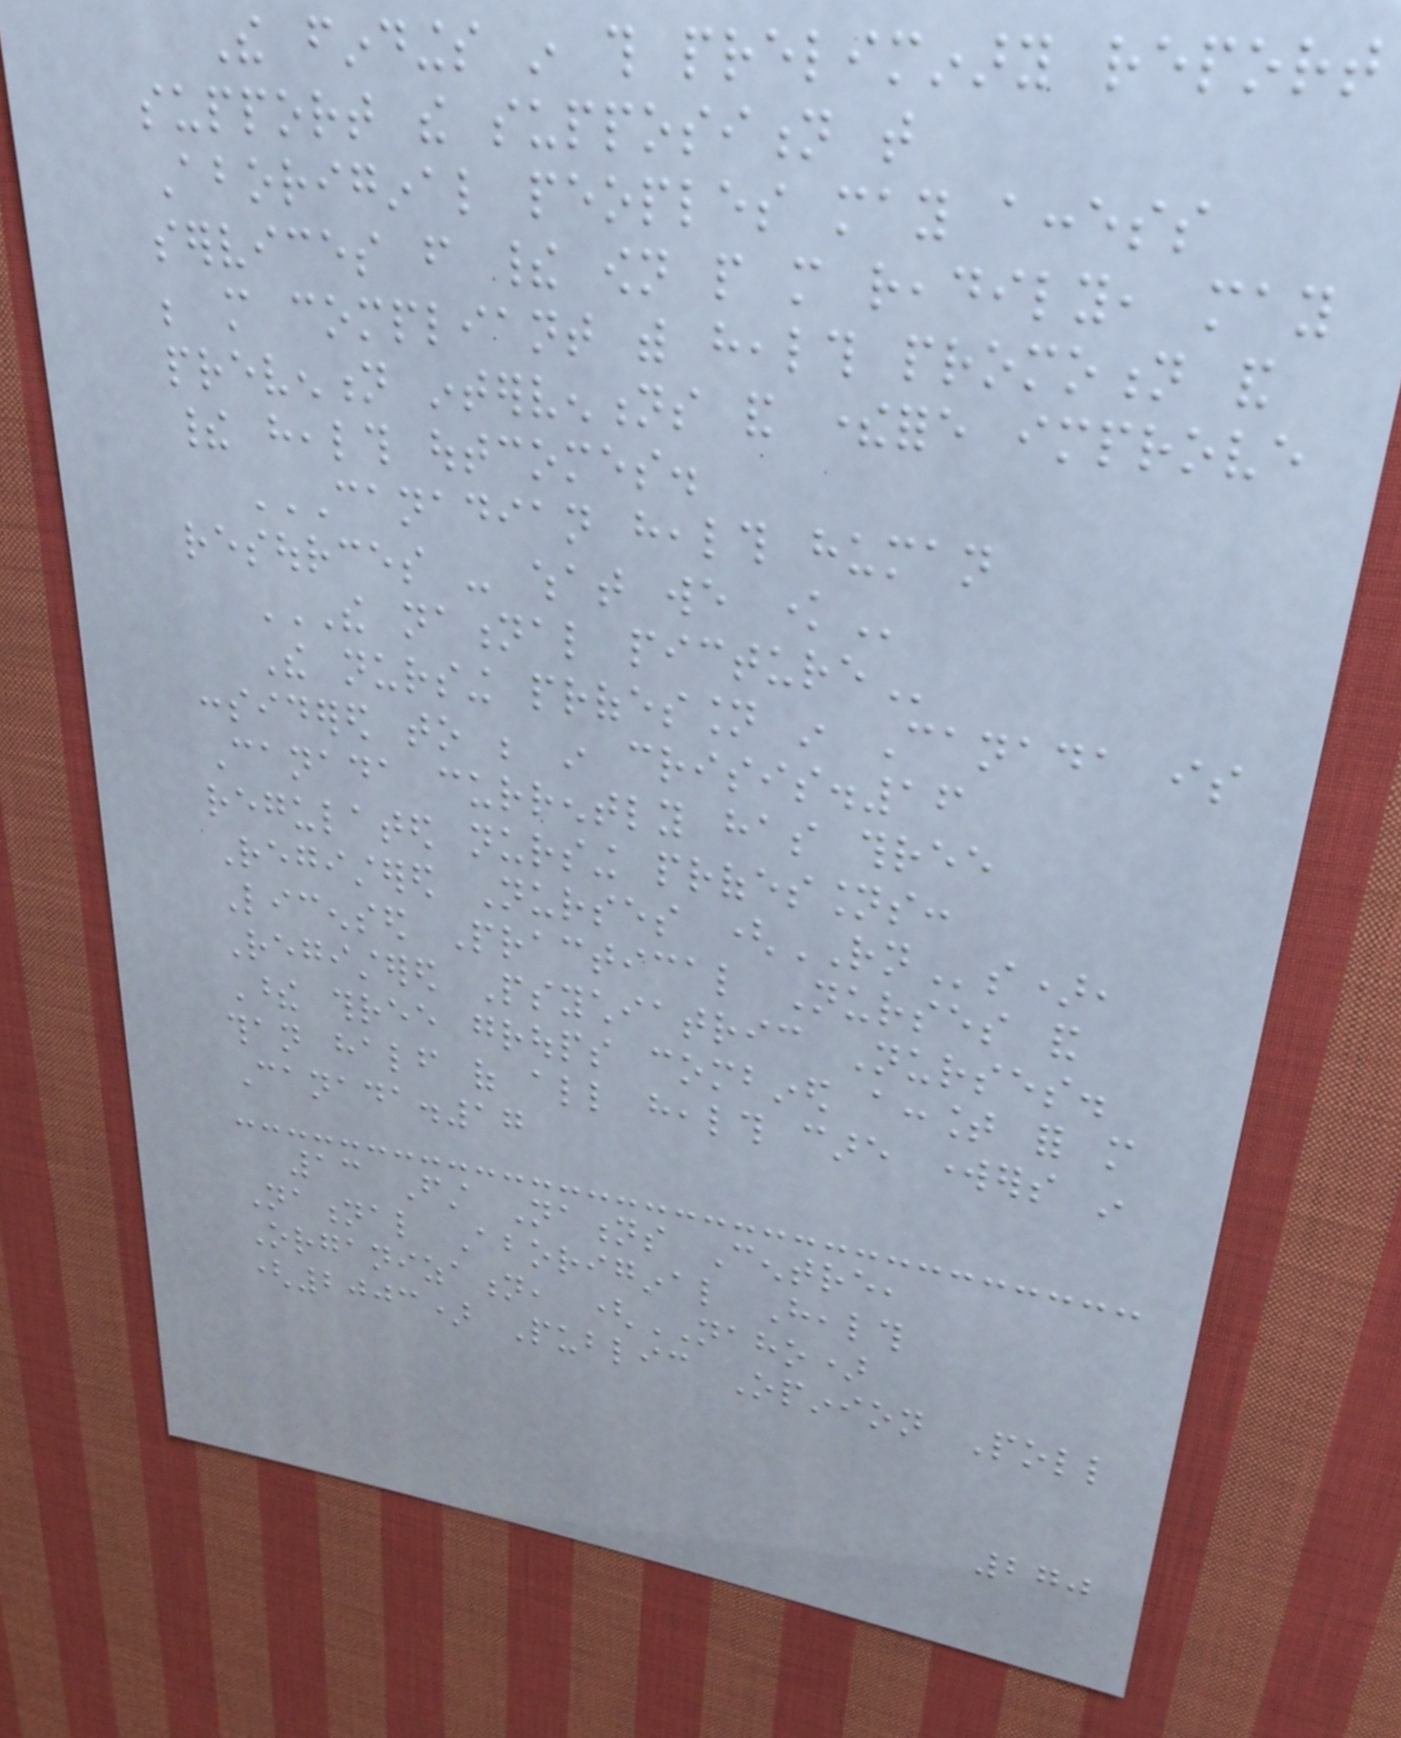The findings in this preliminary report
support the supposition that
Aboriginal peoples may access
services from their own people more readily, may
be more compliant with health promotion and
prevention interventions and therefore improve
their health outcomes.
CANADIAN HEALTH HUMAN
RESOURCES - WHAT WE KNOW
THE NATIONAL PICTURE
The nursing profession in Canada is
considered to be in crisis.16
Canada currently has three
regulated nursing professions:
Registered Nurses (RNs),
Licensed Practical Nurses and
Registered Psychiatric Nurses.
These three groups combined account for more
than half of all health care workers in
Canada.17
13 First Nations Centre,
National Aboriginal Health
Organization, (NAHO)
(2003) Public Opinion Poll
270
